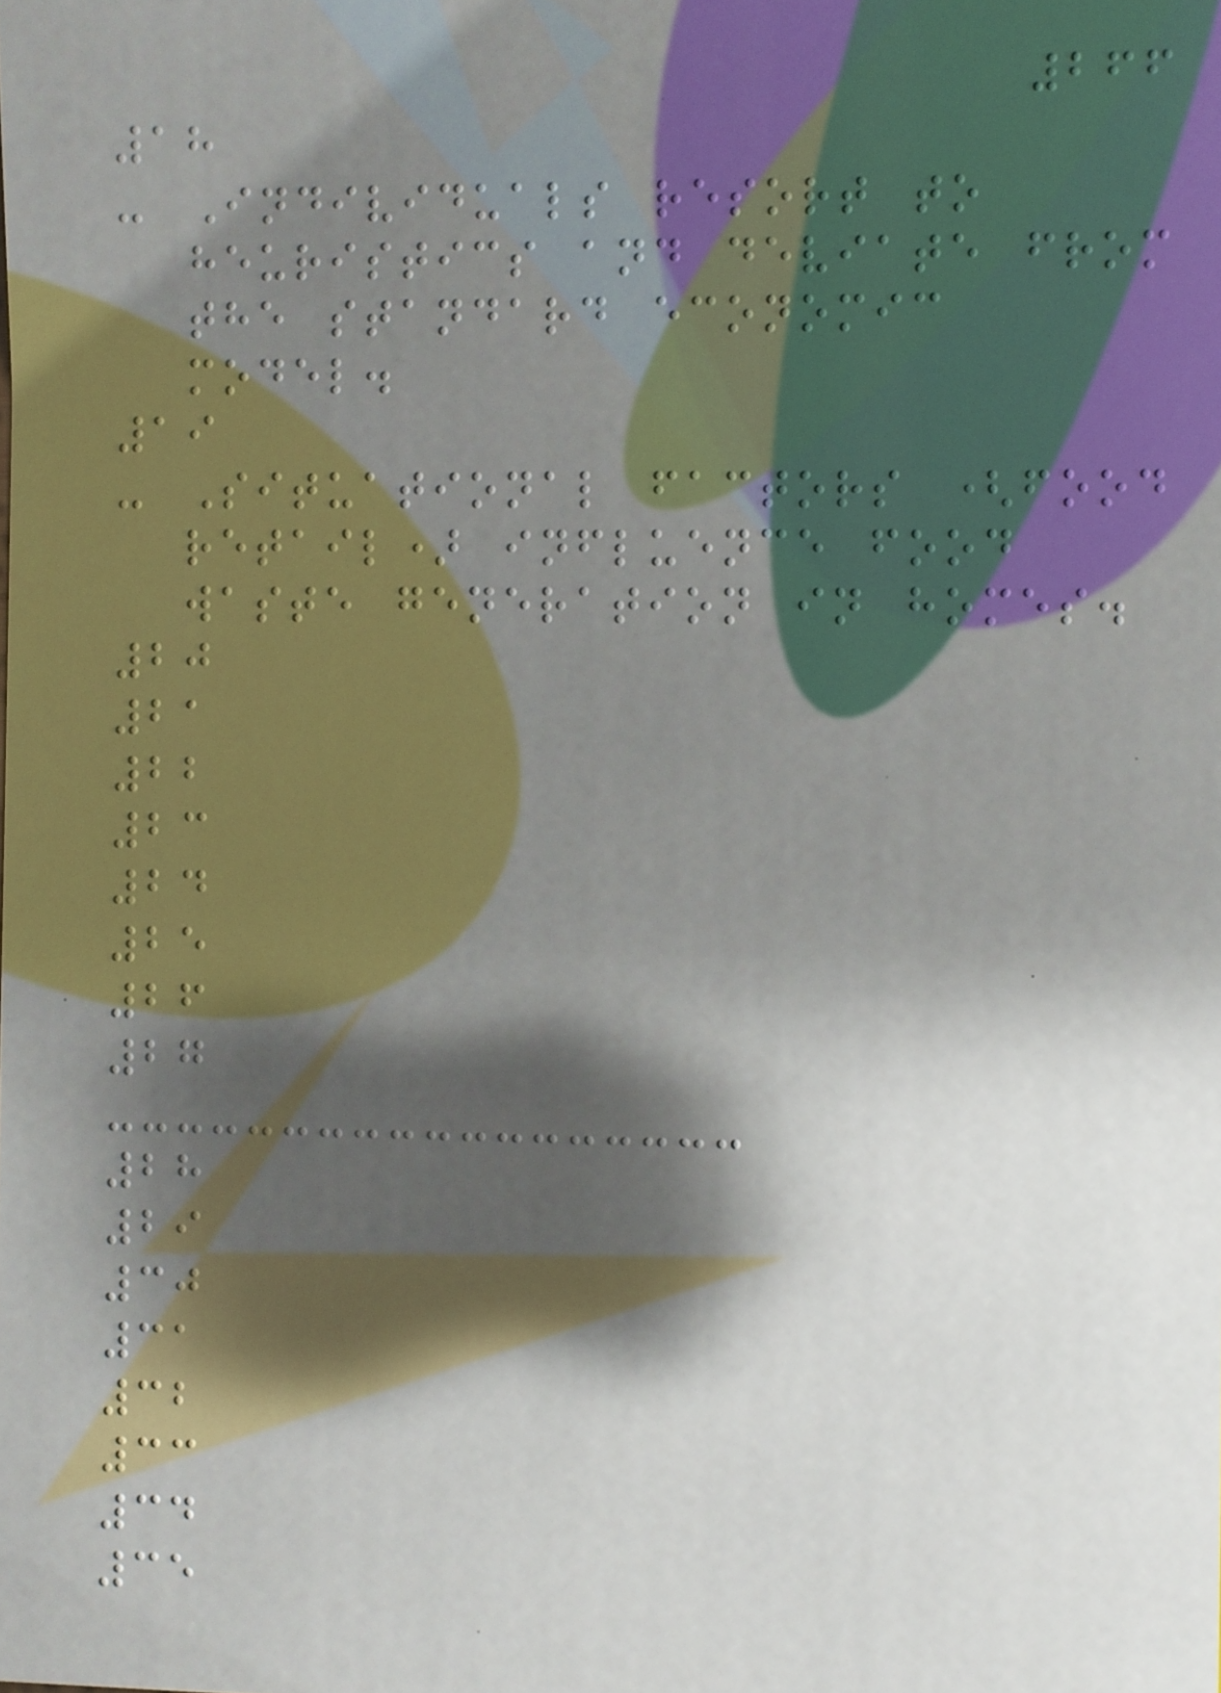266
18
- Individuals resort to
heuristics and deviate from
the standard economic
model.
19
- Situational factors (food
retail) influence food
waste generation in homes.
20
21
22
23
24
25
26
27
28
29
30
31
32
33
34
35
